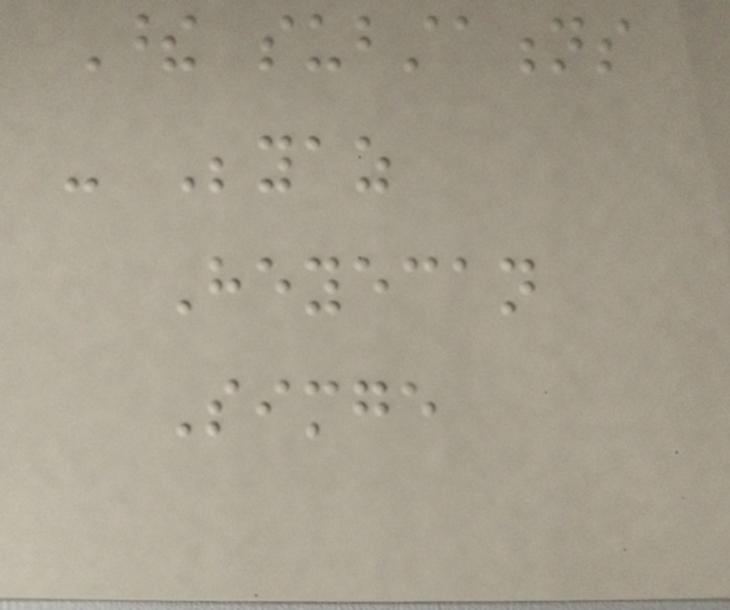These substations
- Beyaz
Heyecan
Simge
